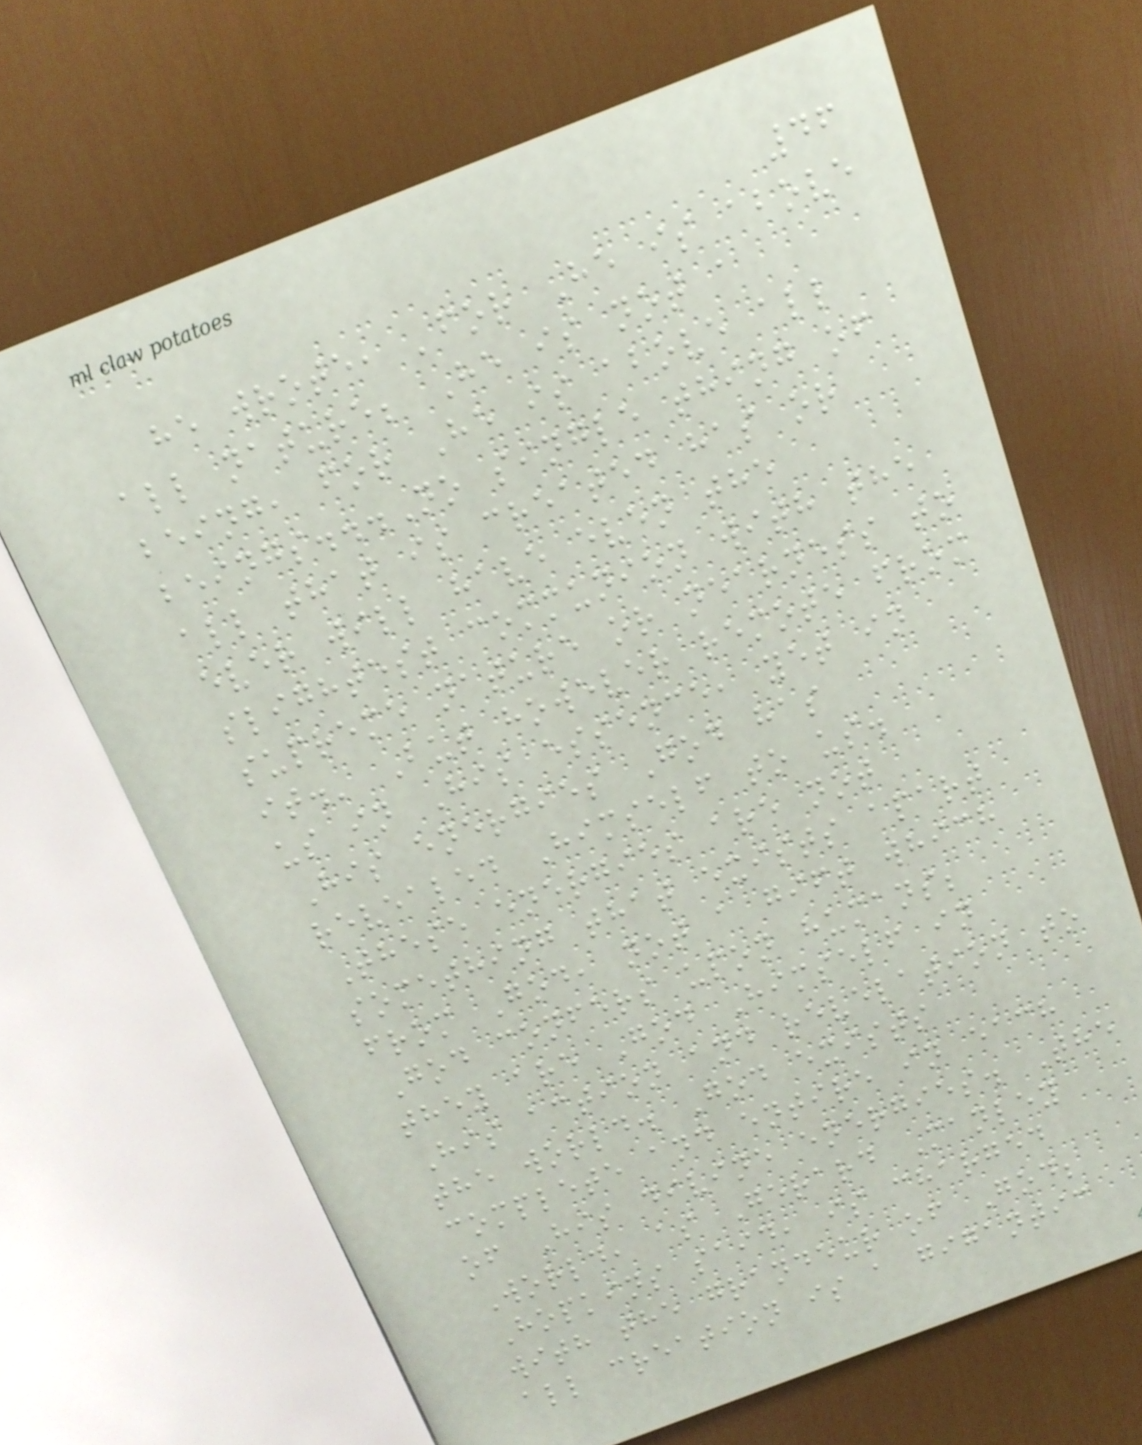46
he wrote, 'for He is above
all nature; He is not a
being, for He is above all
beings...No single thing of
all that is created has or
ever will have even the
slightest communion with the
supreme nature or nearness to
it.' But however remote from
us in His essence, yet in
His energies God has
revealed Himself to us.
These energies are not
something that exists apart
from God, not a gift which
God confers upon humans;
they are God Himself in
His action and revelation to
the world. God exists
complete and entire in each
of His divine energies. The
World, as Gerard Manley
Hopkins said, is charged
with the grandeur of God;
all creation is a gigantic
